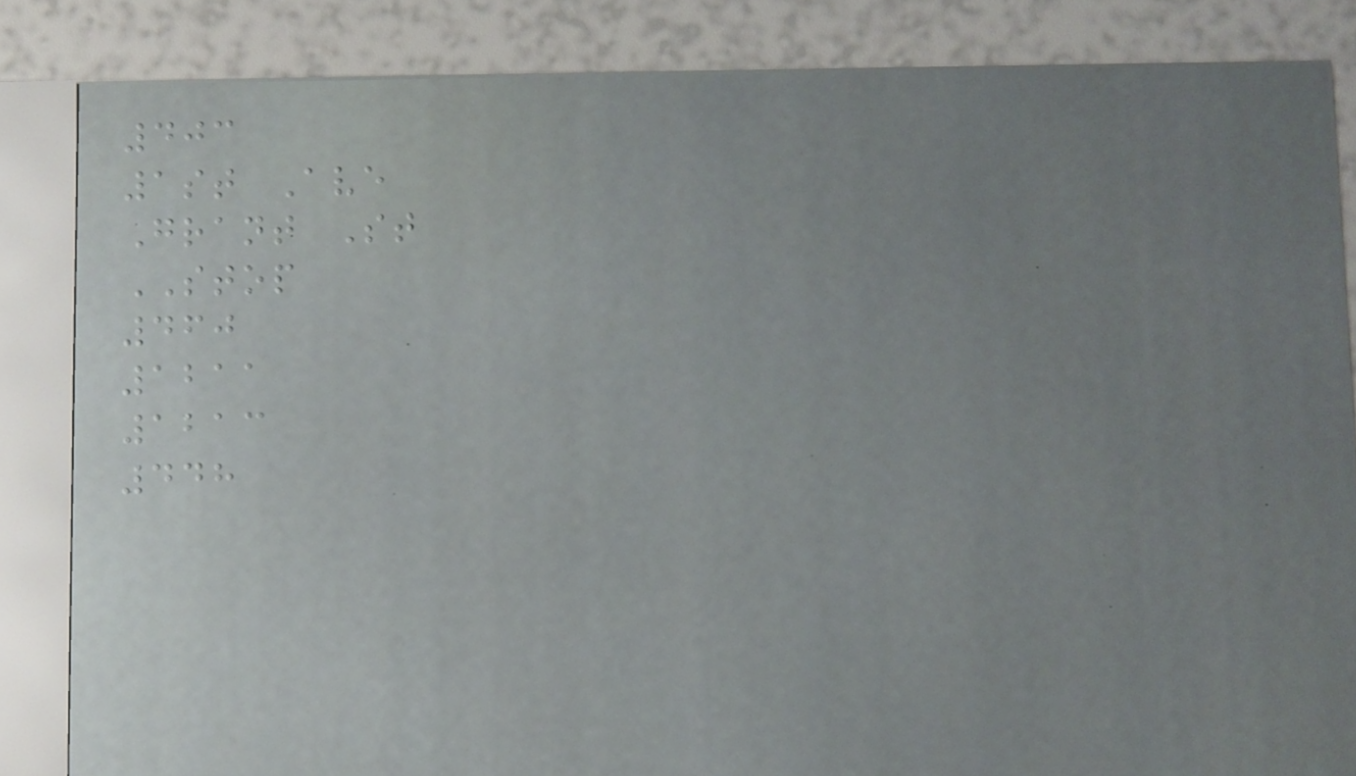403
1st Ave
Grant St
STOP
460
1211
1213
448
